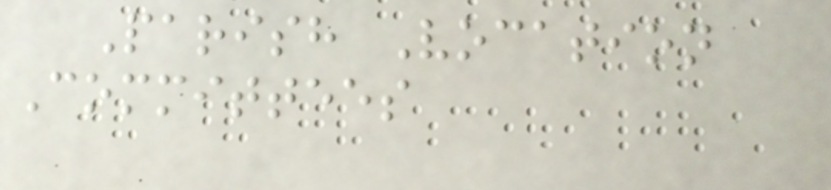Parish Vocation
Committees
